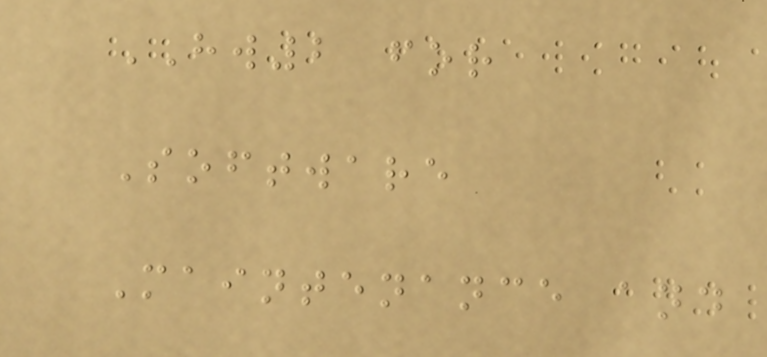HW2 for
Software
Maintenance and
